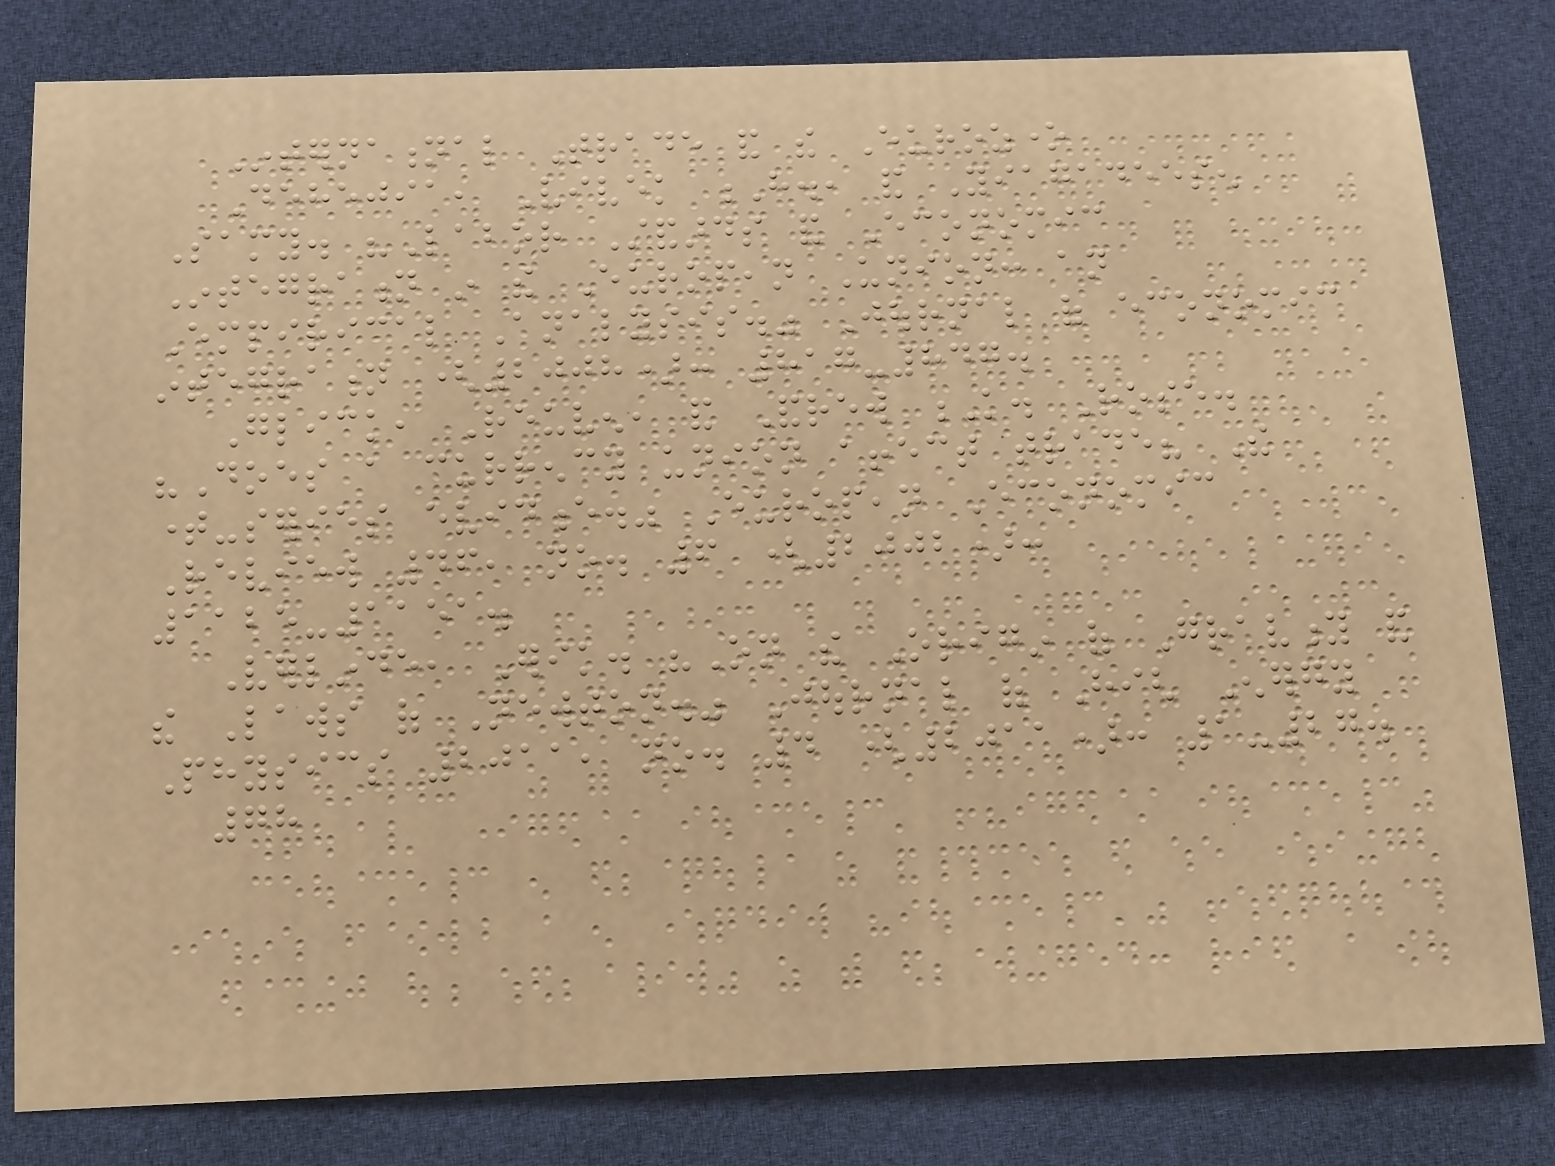International Trade and the Eurozone
Dehejia, Vivek H., and Yiagadeesen
Samy. "Labor Standards and Economic
Integration in the European Union: an
Empirical Analysis." Journal of economic
integration (2008): 817-847.
Glick, Reuven, and Andrew K. Rose.
"Does a currency union affect trade? The
time-series evidence." European Economic
Review 46, no. 6 (2002):
1125-1151.
Verlinde, Erik. "On the Origin of Gravity and
the Laws of Newton." Journal of High Energy
Physics 2011, no. 4 (2011): 1-27.
78
